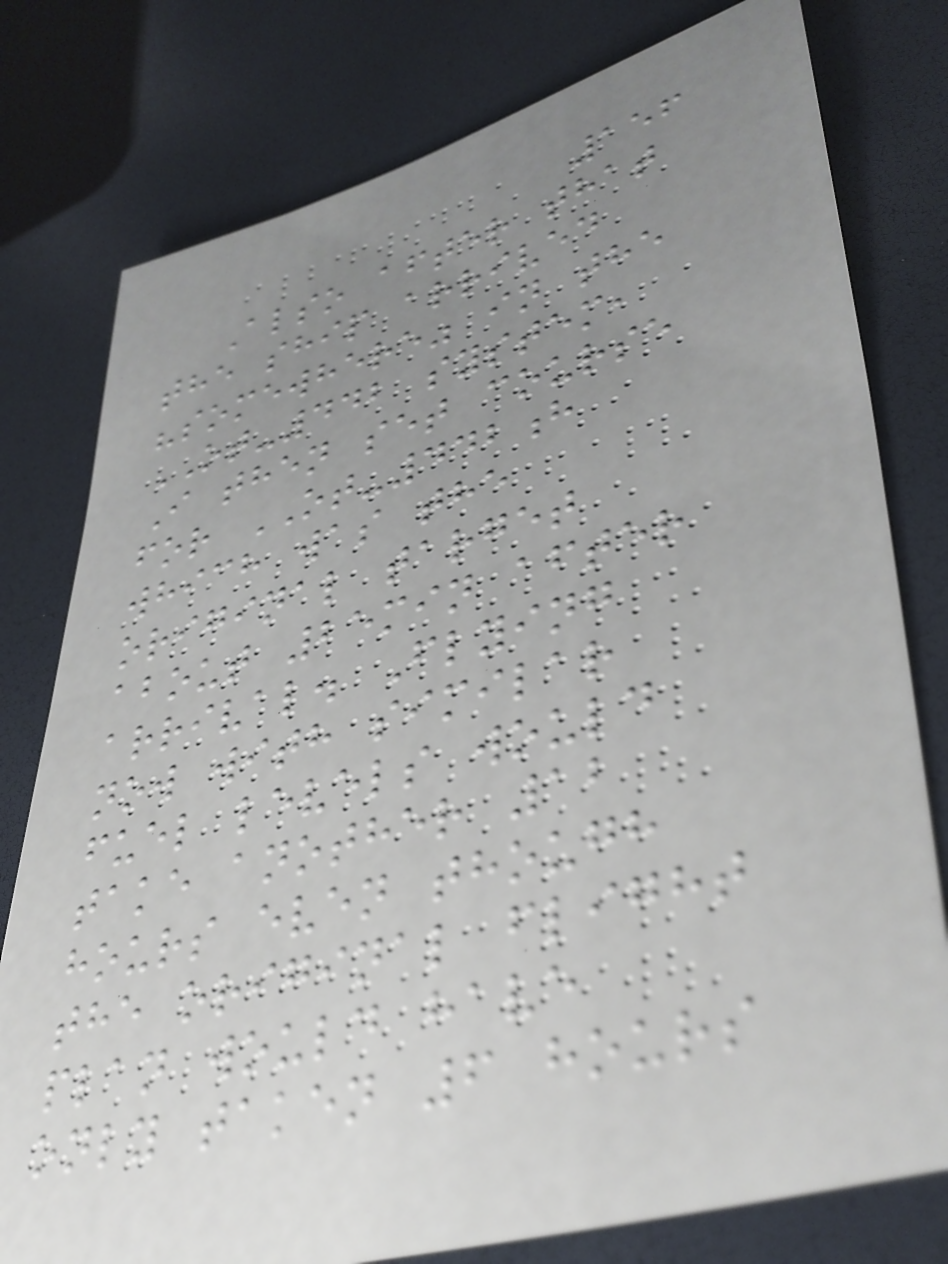156
Also after that
the ship arrived
"somewhere" in the
OT-442 system,
I then set course
for OT-442h
which was the
original target
about 25min after
arrival. Flying
now with similar
fuel levels would
take another 12
hours even though
the original flight
plan would have
only taken 6 hours
